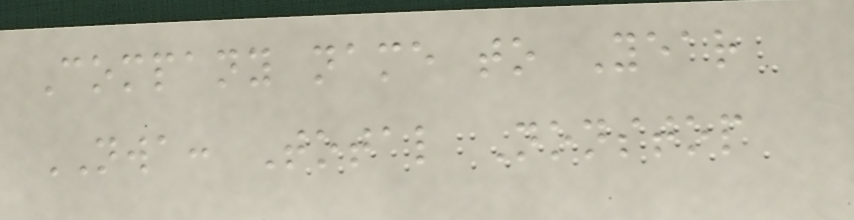Company name to Year
NWA: Total Nonstop
